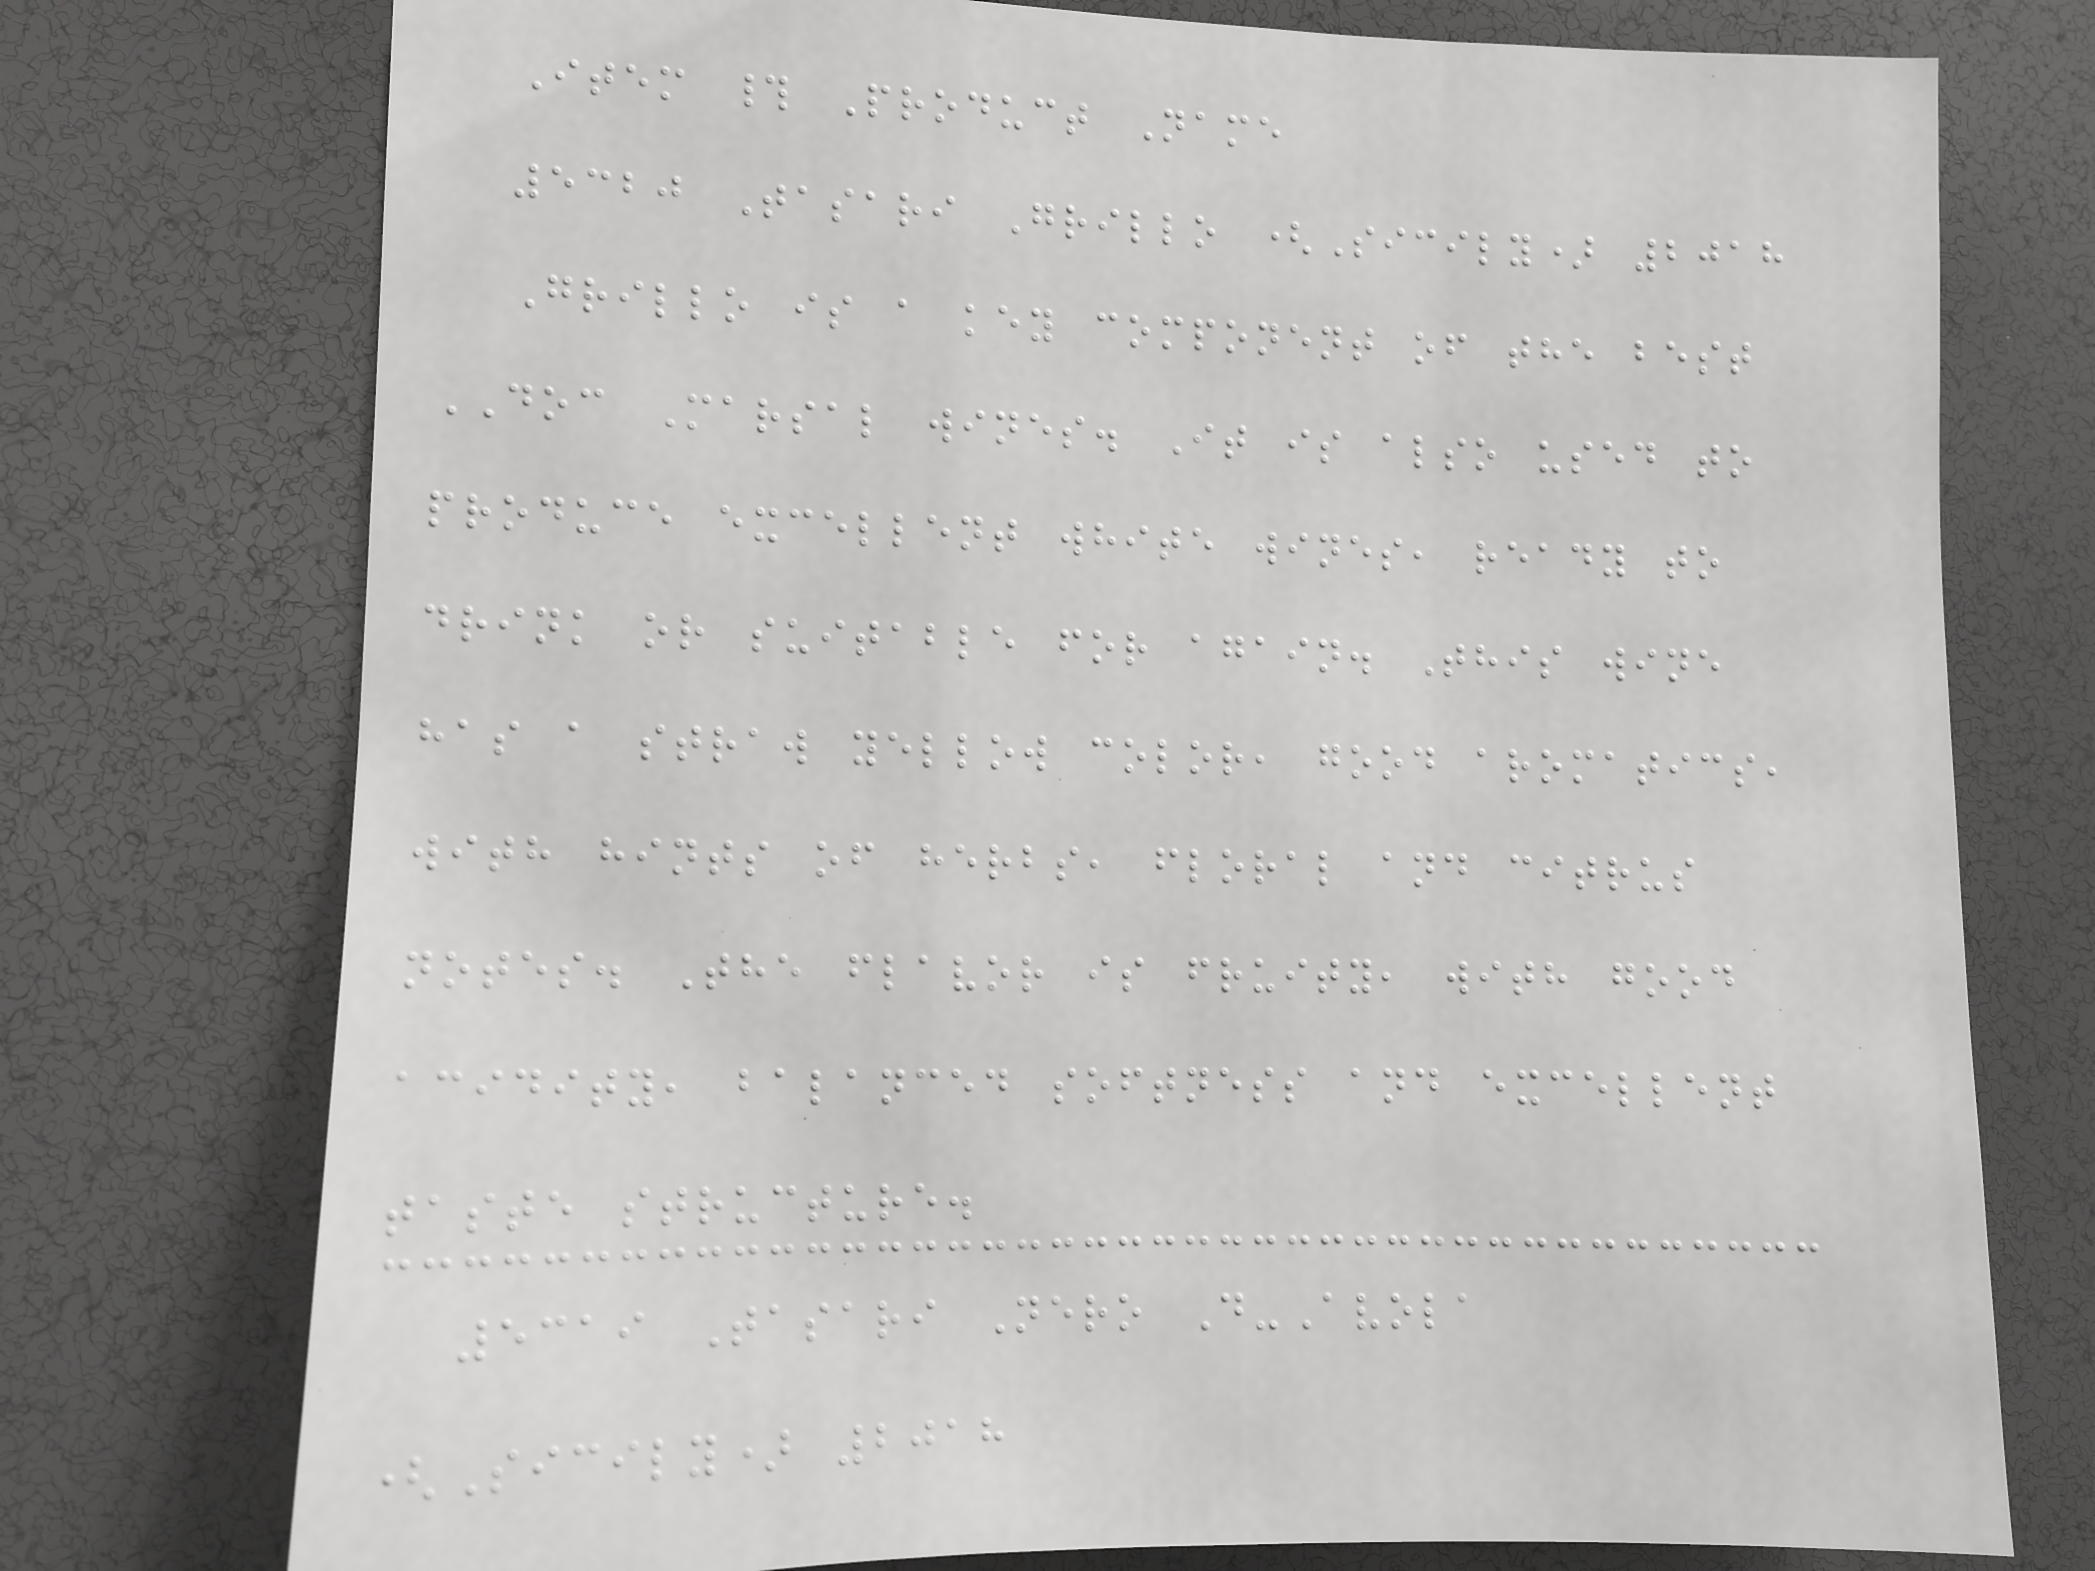Item # Product Name
5320 Tasari Grillo (Sicily) 2018
Grillo is a key component of the best
DOC Marsal wines. It is also used to
produce excellent white wines, ready to
drink or suitable for again. This wine
has a straw yellow color, good aromatics,
with hints of herbs, floral and citrus
notes. The flavor is fruity, with good
acidity, balanced softness and excellent
taste structure.
5319 Tasari Nero D-Avola
(Sicily) 2018
